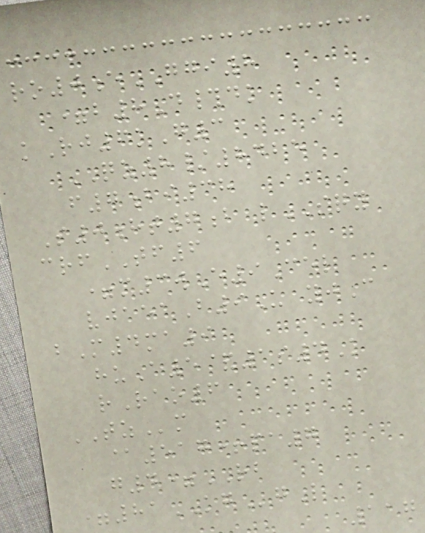ro0eGGI8
=b8D#dk
kRj6kG3
QZ8/8425
f7bi38
S0ht7b lSQY
crfTF6
=m3wE9Cel
vjaeaB9U yjC
bM4ma9
huA5&1s4K
rRao6
TZm
@517+pa7
g4=RB
=81KGgL
117
